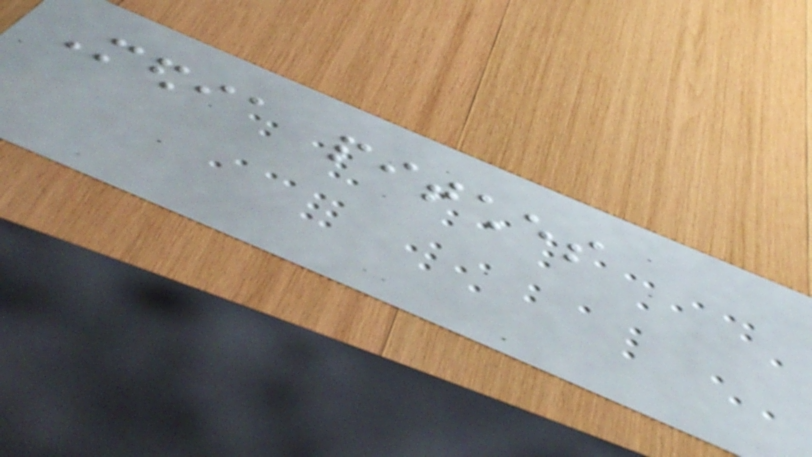Media pitches
